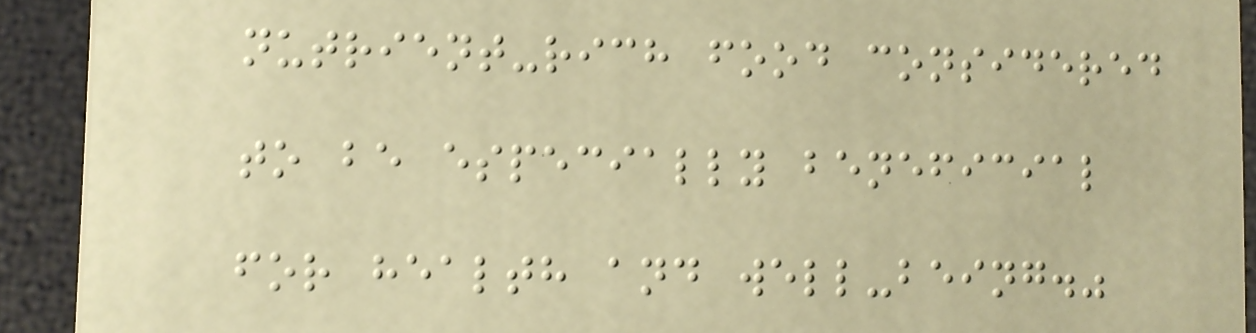nutrient-rich food considered
to be especially beneficial
for health and well-being."
